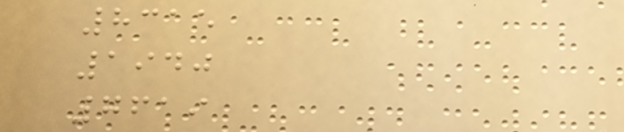8315
1940
7619
